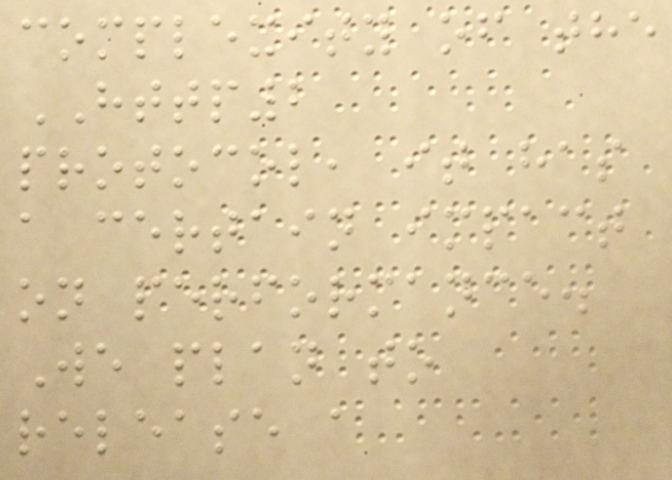complexity of the
HTTP2
protocol, it has
a certain impact
on performance.
We plan to
release a
